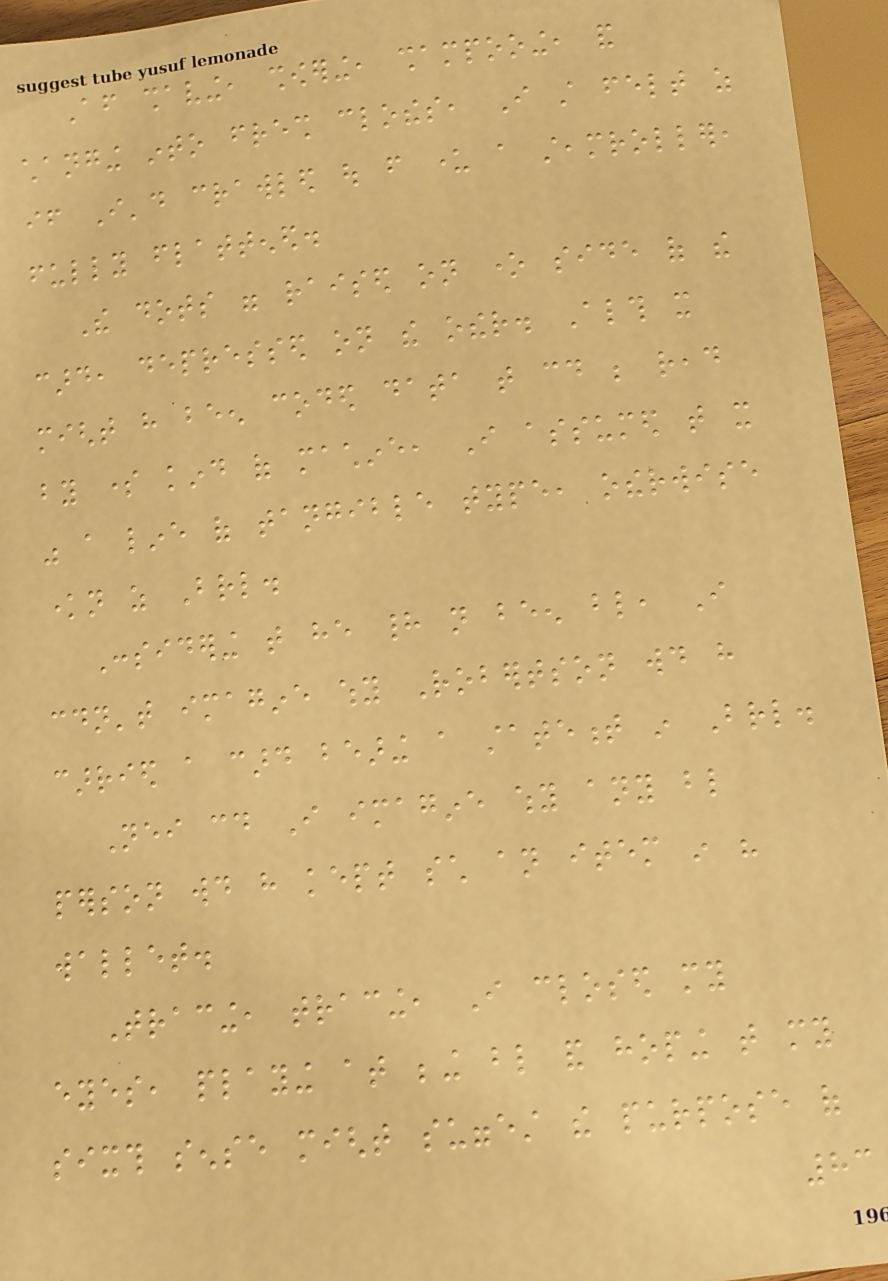After shaving, showering, shampooing, and
changing into fresh clothes, I still felt as
if I'd crawled out from under a steamroller,
fully flattened.
The dots were raised on one side of the
card, depressed on the other. Although it
might have been coded data that could be read
by some kind of machine, I assumed that it
was a line of tangible type, otherwise
known as Braille.
Considering that he had not been blind, I
couldn't imagine why Robertson would have
carried a card bearing a statement in Braille.
Neither could I imagine why any blind
person would have kept such an item in his
wallet.
Tracing, tracing, I closed my
eyes, playing at being blind and hoping that my
sixth sense might suggest the purpose of
83
